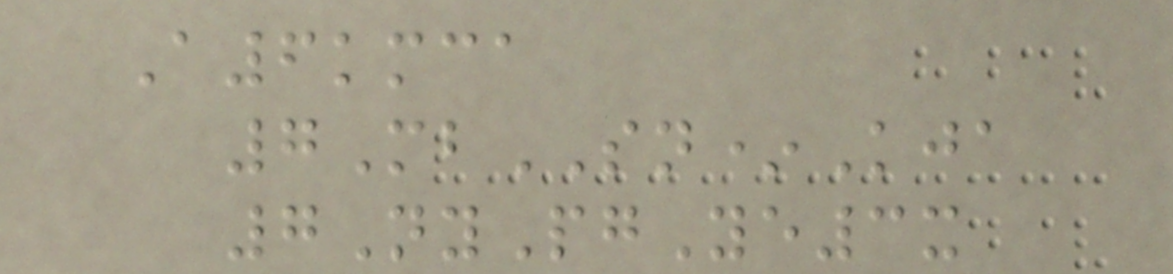A6kmca
7MbSN*Kja
7NyPgYe3x
